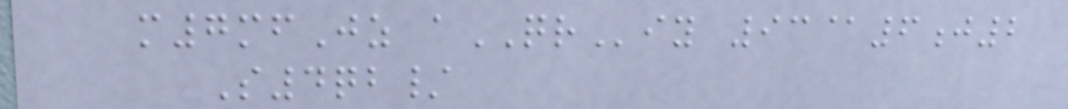m7mfJz aQRiy 93@6j2
S4qb/
